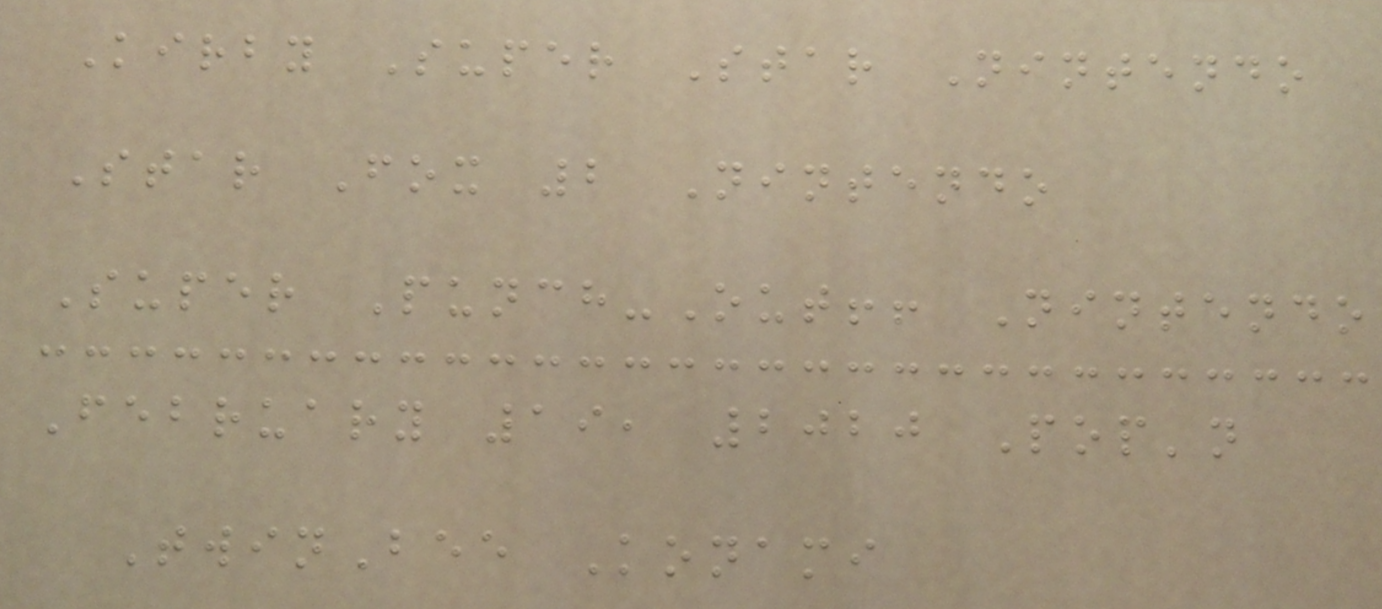Kirby Super Star Nintendo
Star Fox 2 Nintendo
Super Punch-Out!! Nintendo
February 19, 2020 Pop'n
TwinBee Konami
